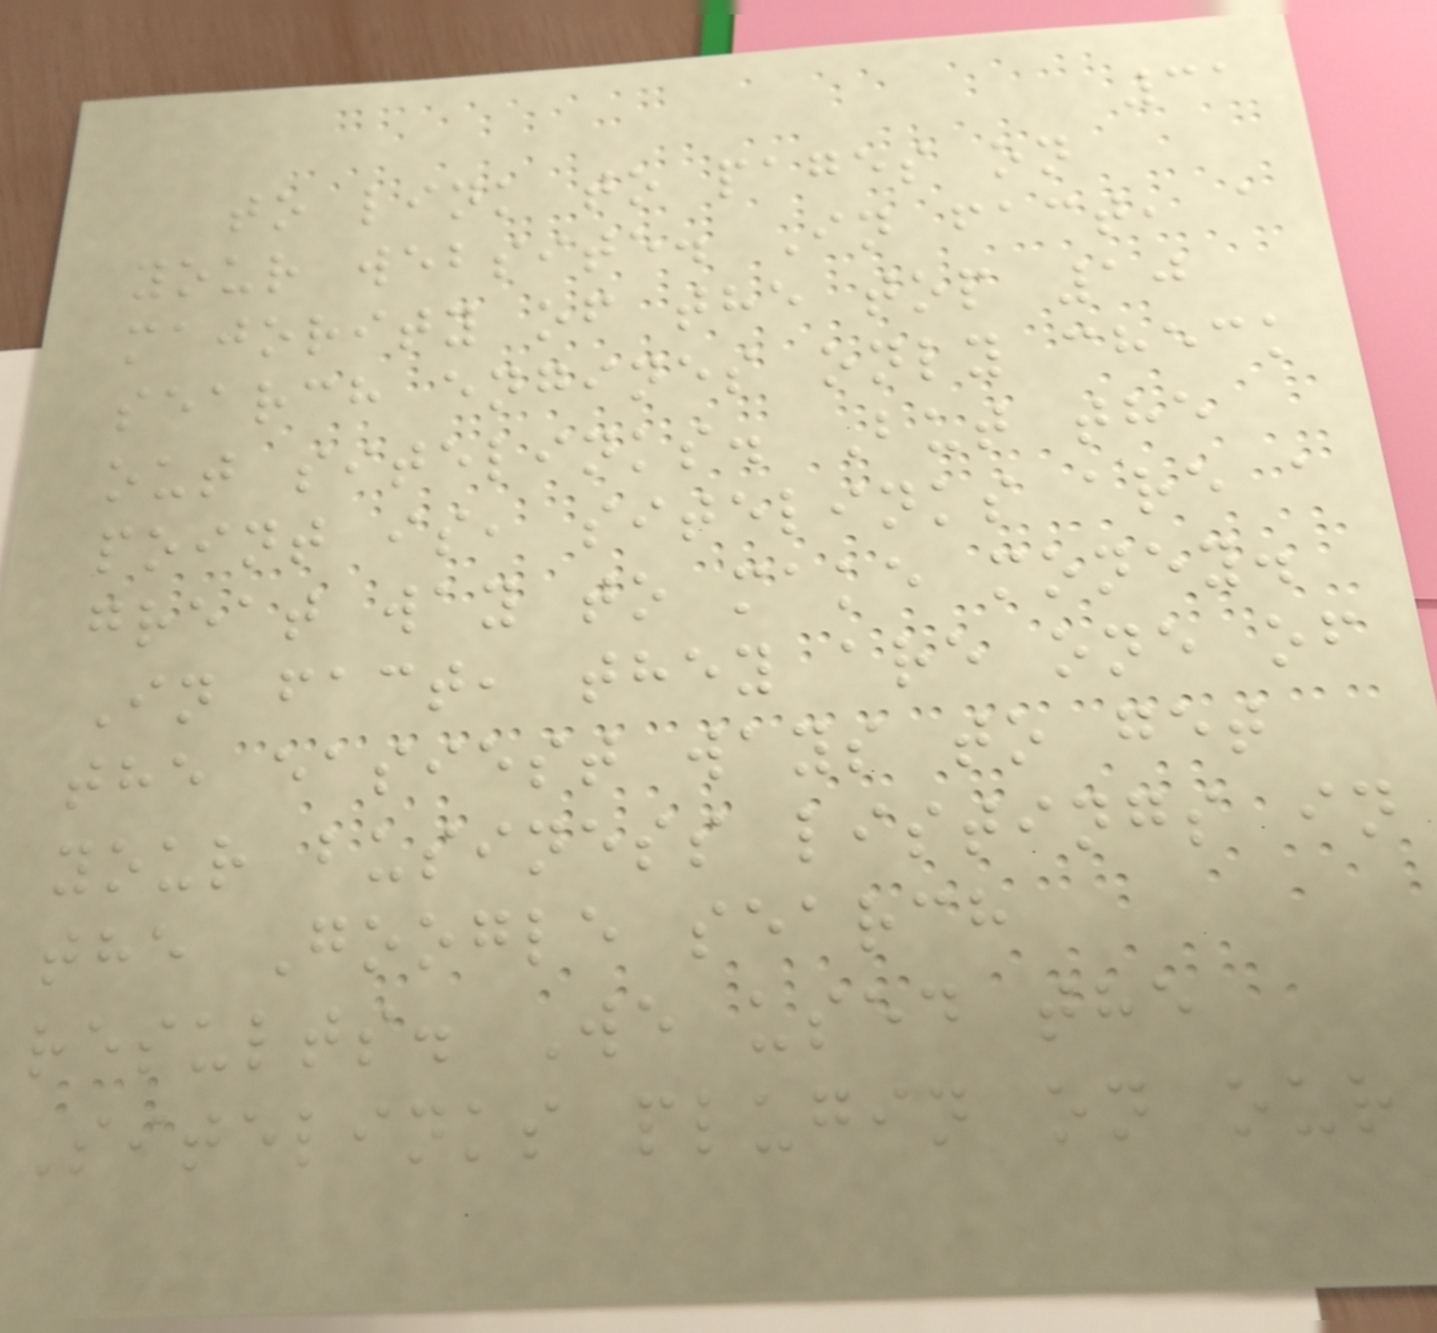31
to link to pages on
your website. In fact, a
majority of the top 10
search engines only check
out sitelinks. But the
point is, sitelinks are a
great way to make money.
In fact, they are one of
the easiest ways to get
your business listings in
the Google search
results. We used the
Sitelinks plugin on our
